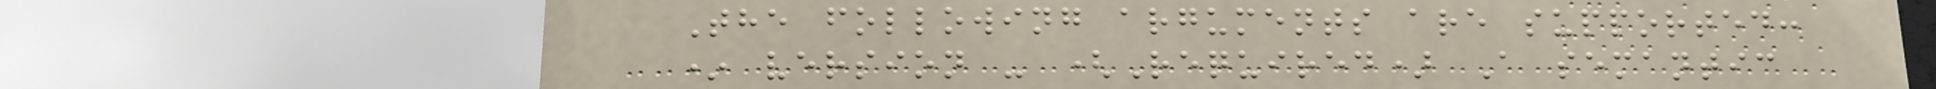The following arguments are supported:
* version - (Required) A semantic
